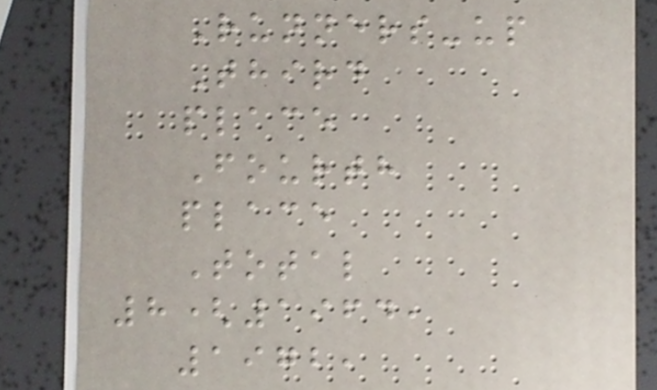Runners-up
Third
place
Fourth
place
Total
8(1964,
1972,
